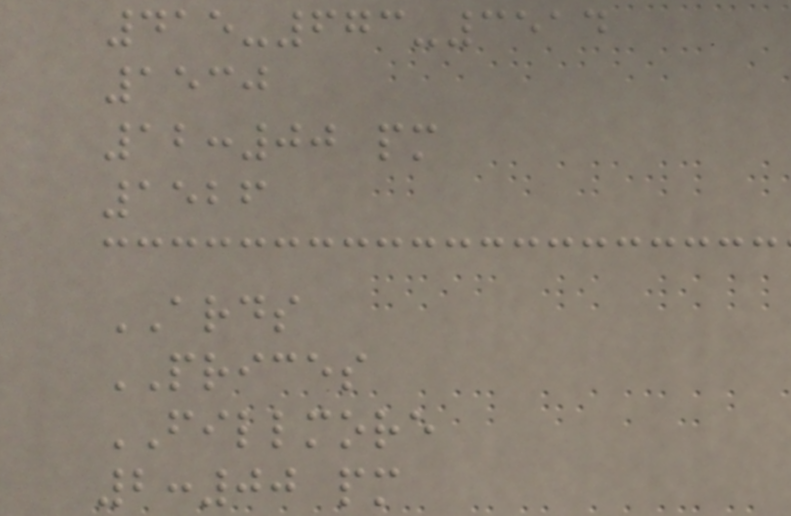415-673-3514
1530
12:00 pm
1526
ARDS
PRICES
FILLMORE
2:00 pm
